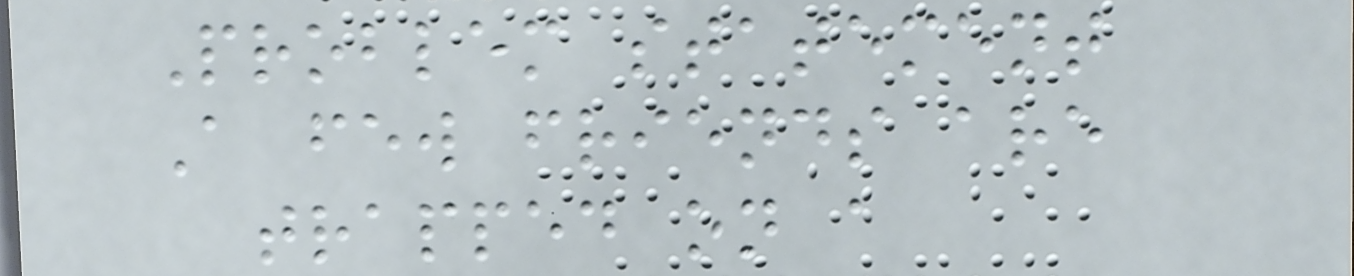Problem statement
A few friends are
trapped on a
